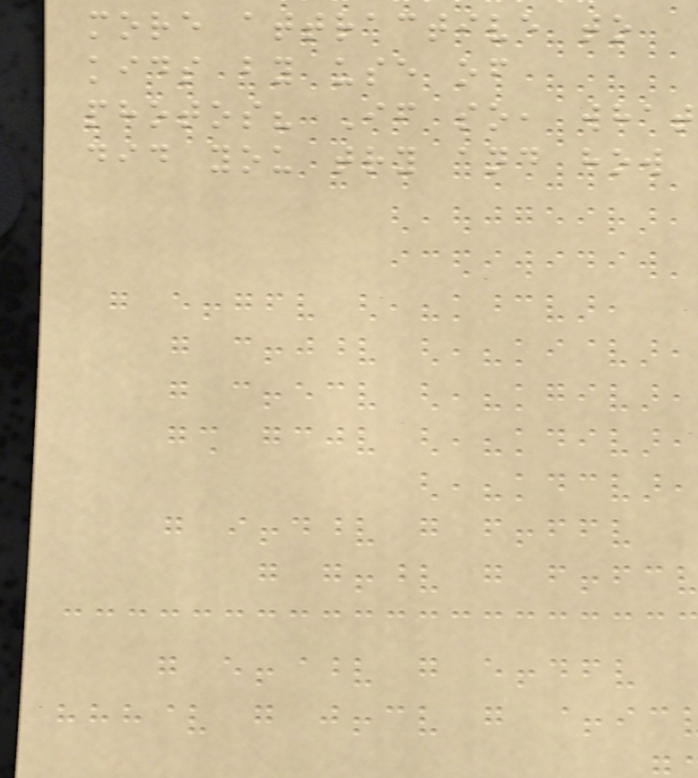more attractive to
kids by use of
photos? If so, what
did you try and how
